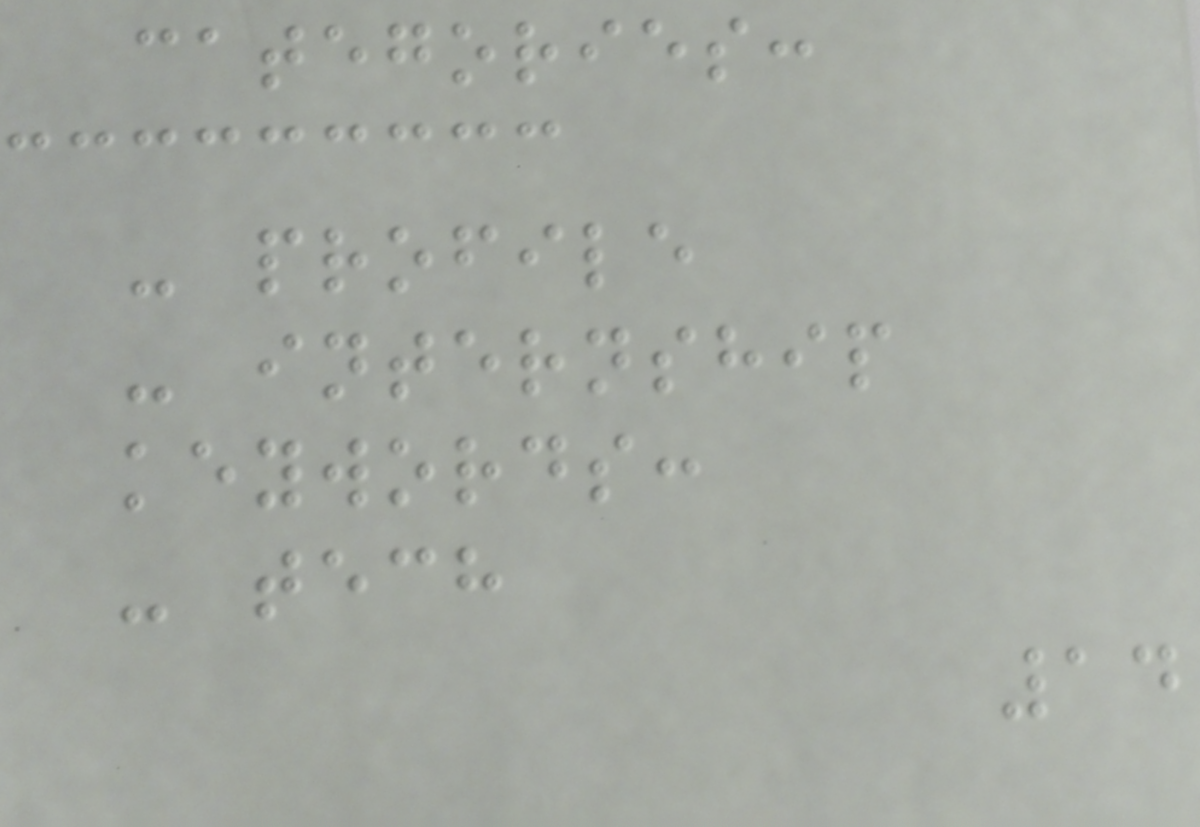categories:
- profile
- internship
keywords:
- tech
14
